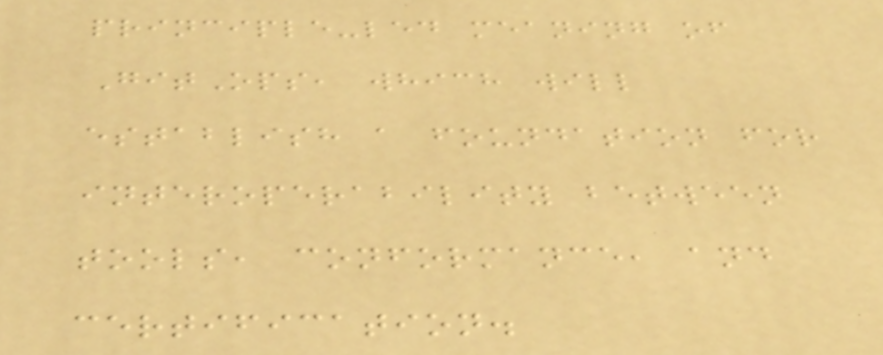principle-led meaning of
GitOps, which will
establish a foundation for
interoperability between
tools, conformance, and
certification.
